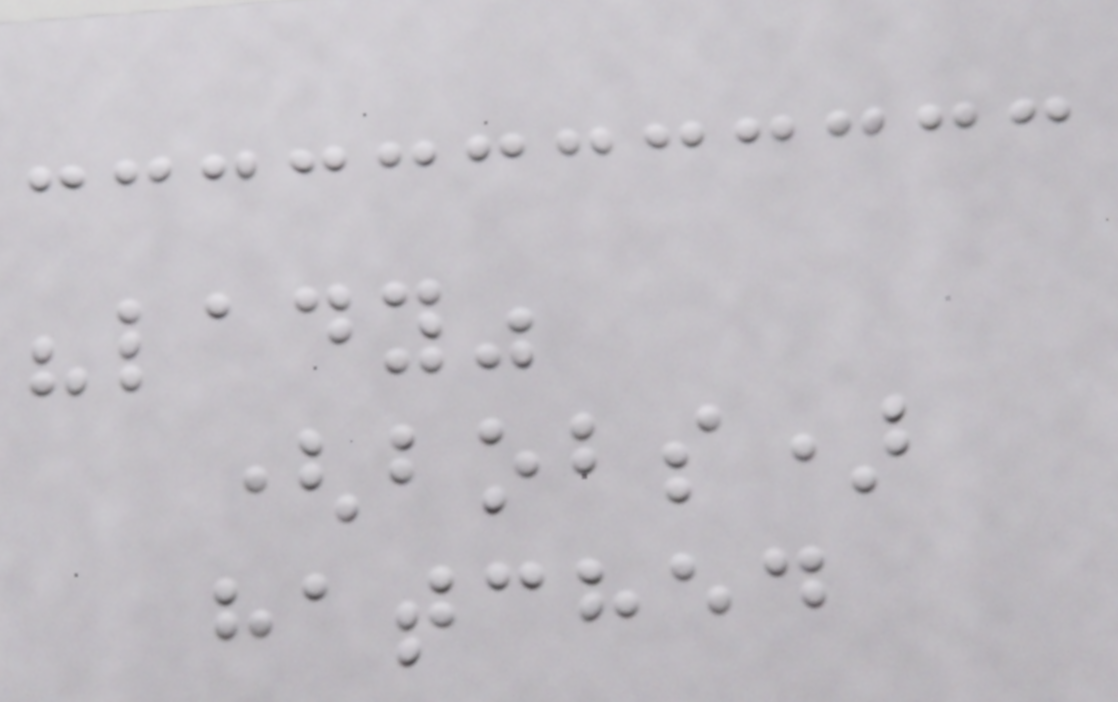"lady"
(bobs)
hatched
